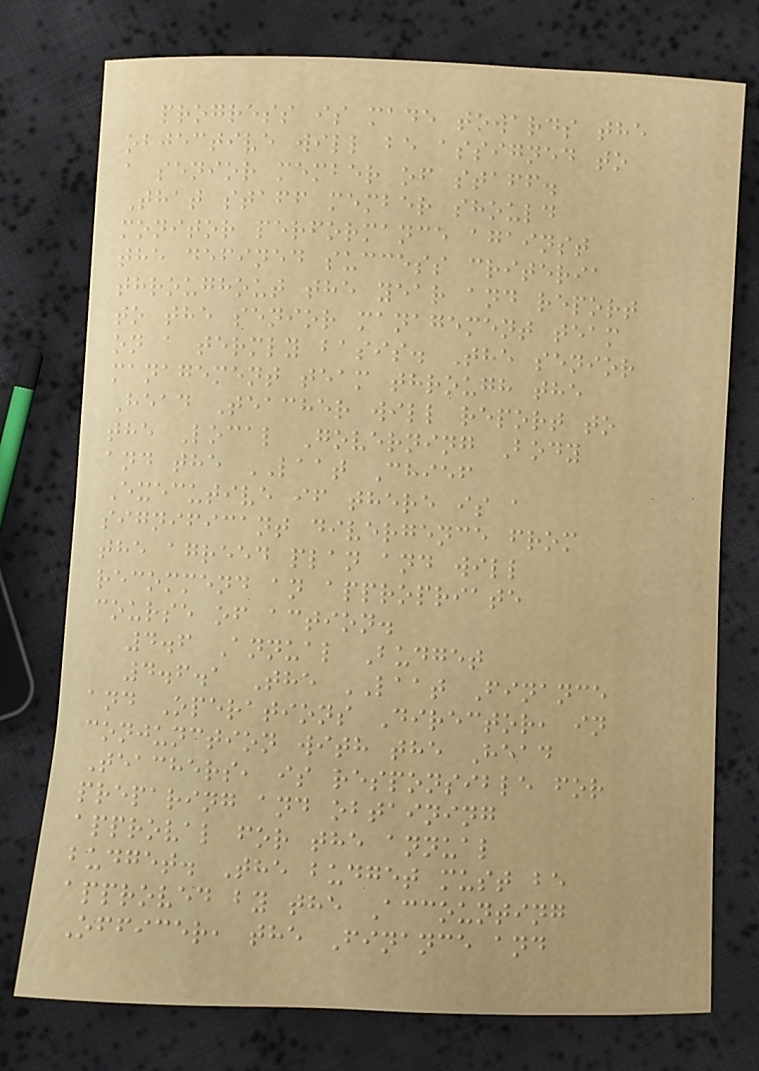progress is made towards the
objective will be assigned to
a senior member of staff.
That staff member should
monitor performance against
the defined success criteria
throughout the year and report
to the senior management team
on a termly basis. The senior
management team through the
Head Teacher will report to
the Local Governing Body
and the LAAT Chief
Executive if there is a
significant divergence from
the agreed plan and will
recommend an appropriate
course of action.
4.6 Annual Budget
4.6.1 The LAAT Finance
and Operations Director, in
conjunction with the Head
Teachers, is responsible for
preparing and obtaining
approval for the annual
budget. The budget must be
approved by the Accounting
Officer, the Finance and
